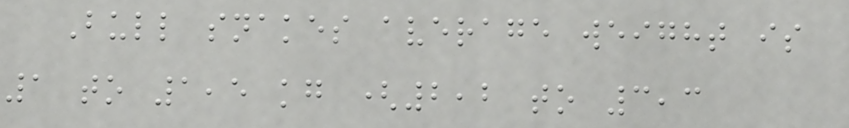Bull snakes average weight is
1 to 1,5 kg (2,2 to 3,3
